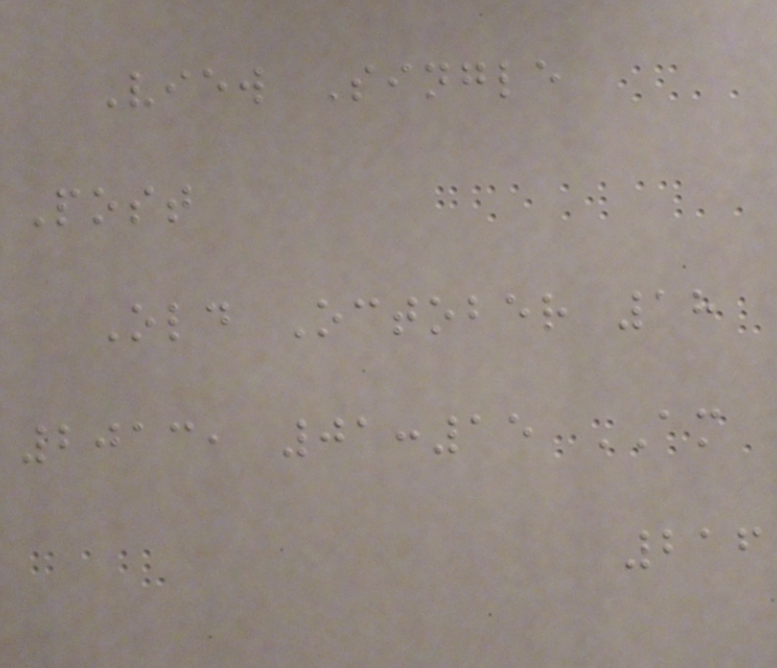View Single
Post
Old October 18
2013, 01:15 AM
216
